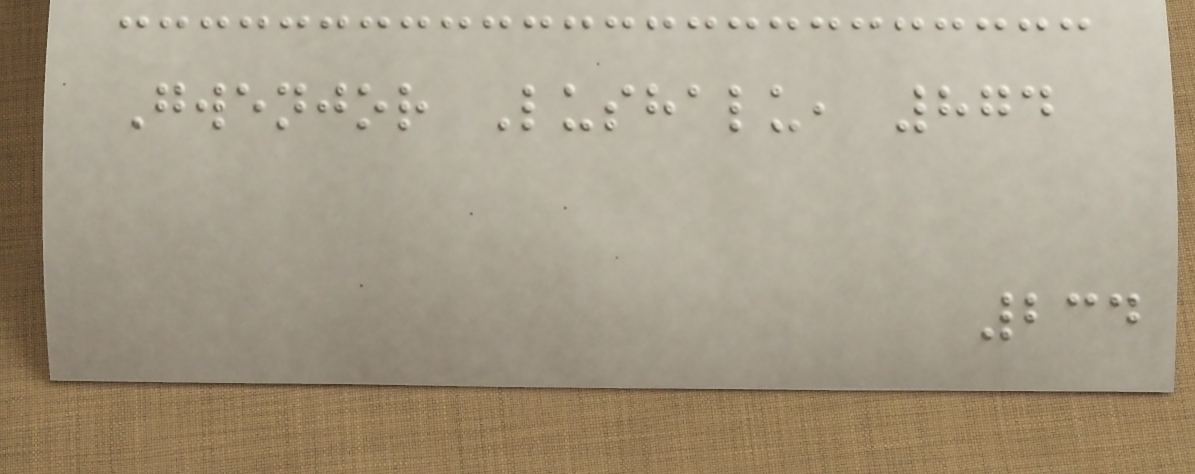Gwenjor Lushalu, 874
234
